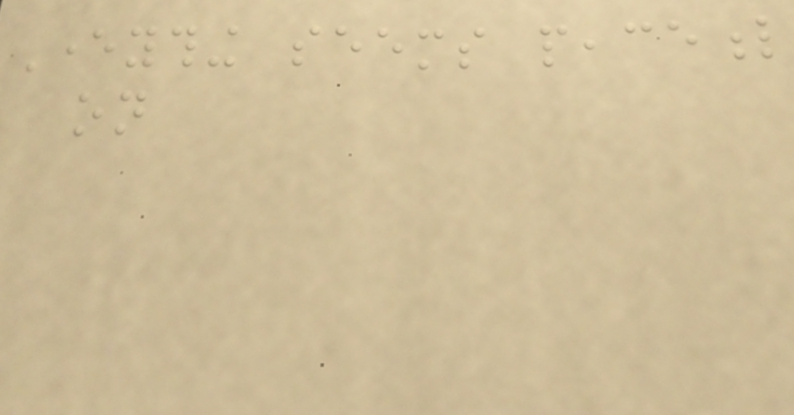Everything seems peaceful
on
